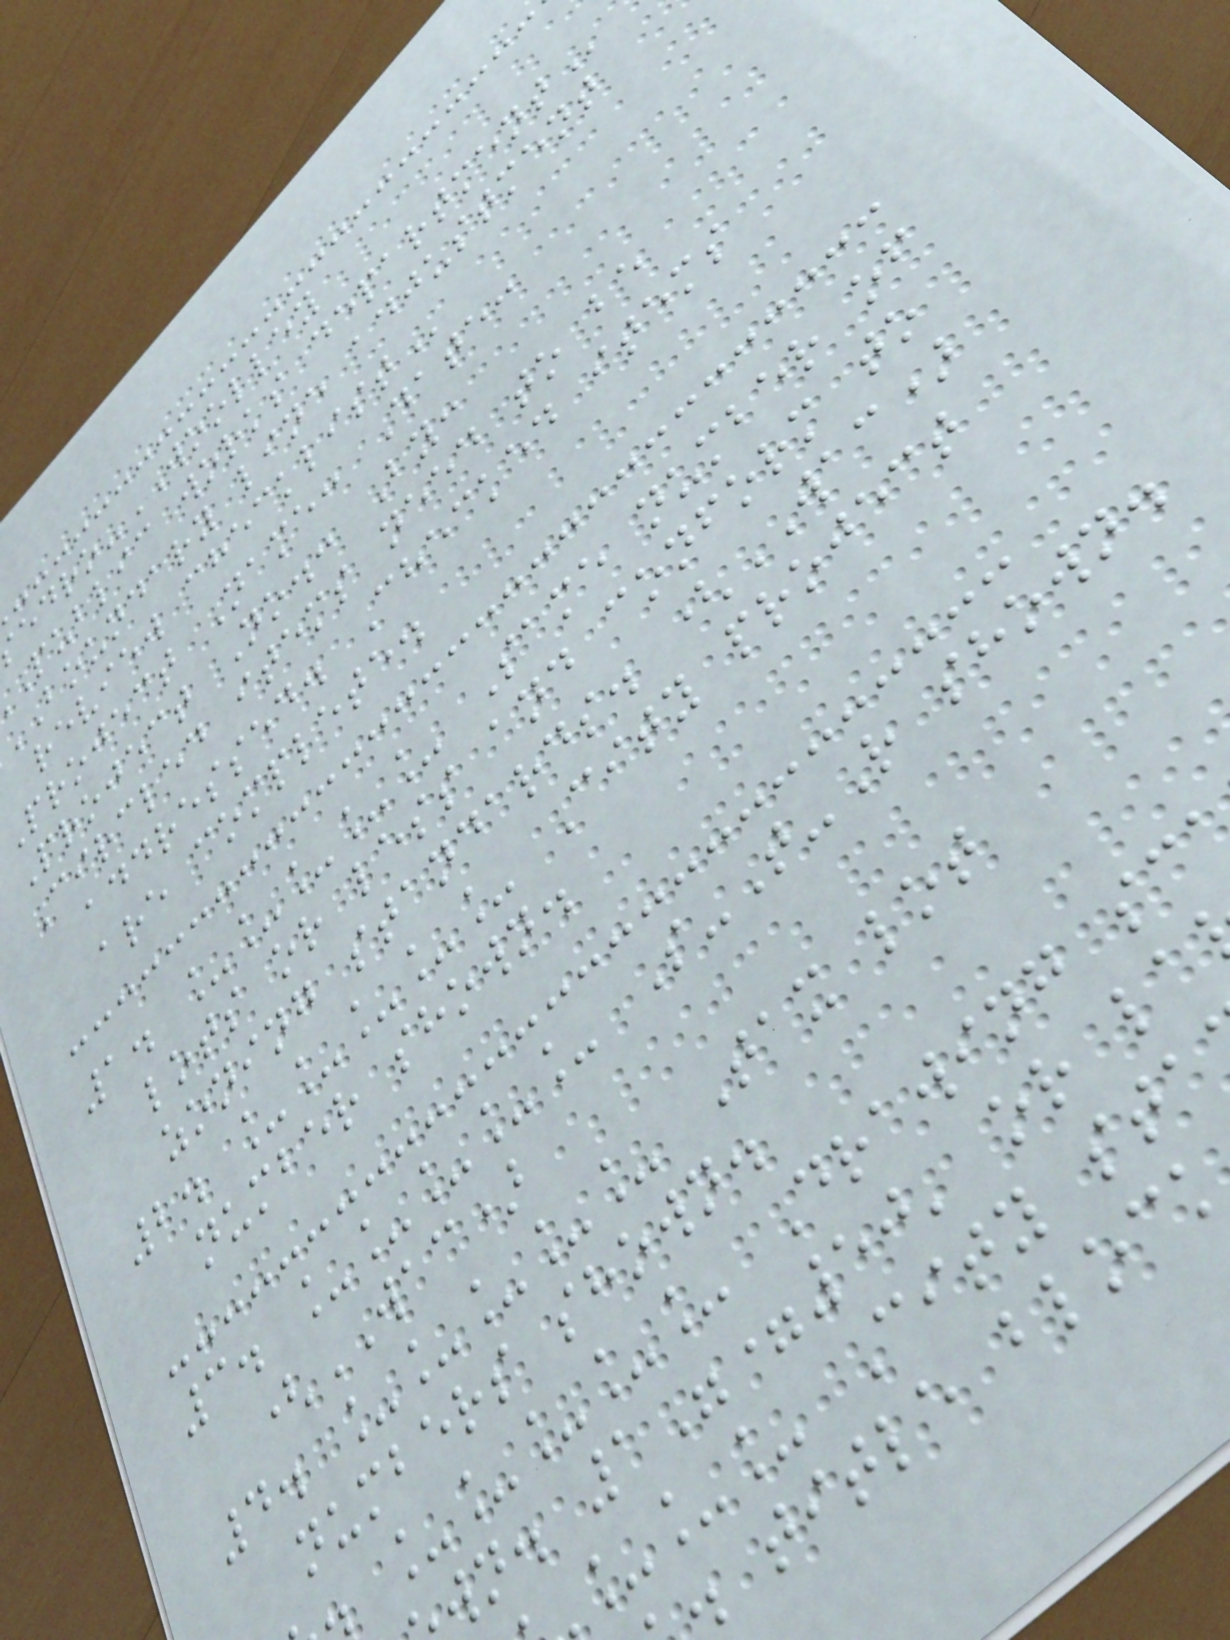-WOOLLEY
public works
boundary line adjustment
review
Project Name: Date:
Project No.: By:
Circled items need to be
addressed. Checked items
are complete.
1. _____ Same number of
lots or less and conform to
zoning standards. (WAC)
2. _____ City project
number shown.
3. _____ S-T-R shown.
(WAC)
4. _____ Tax lot
numbers shown.
_____ Drawing sc
wn. 1"=50' or la
___ City sta
. title bloc
